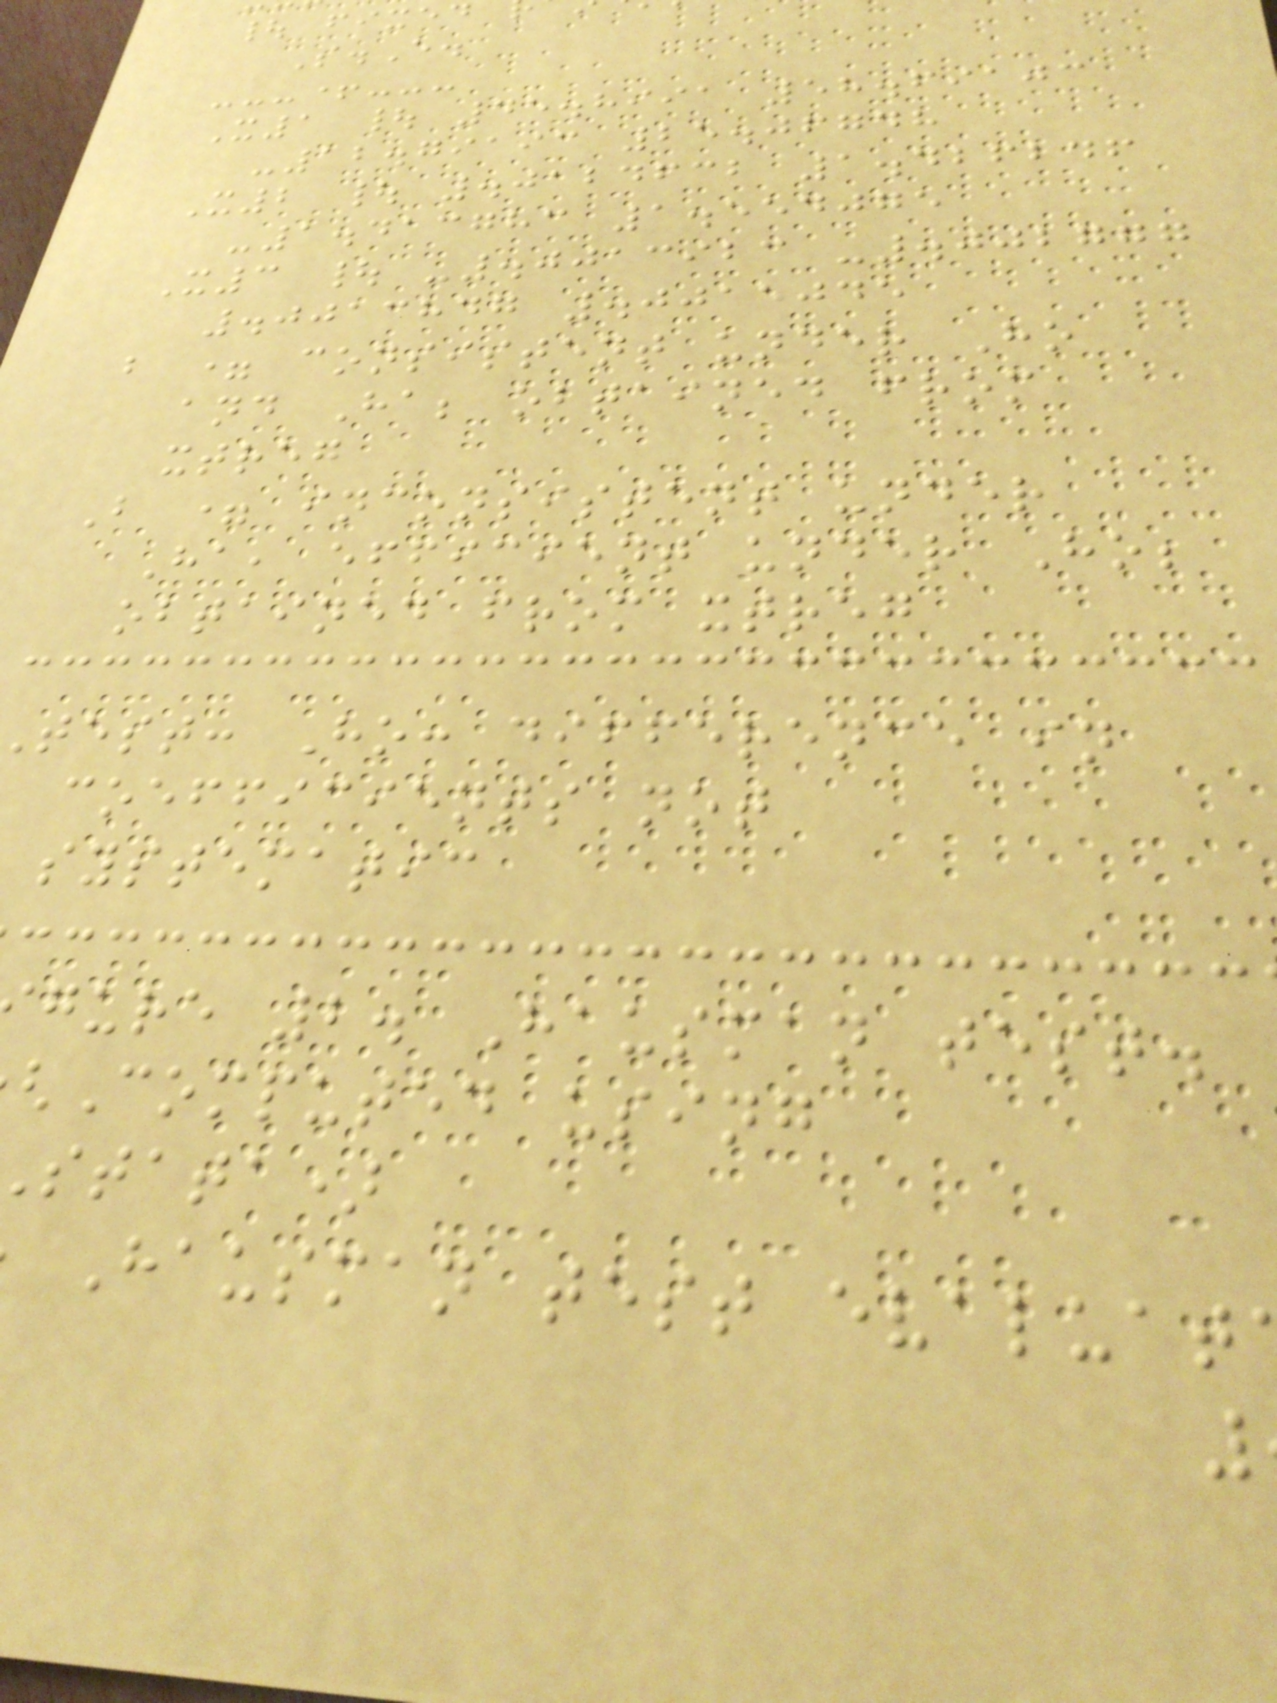| fixed
S.E.
---+---
X1 | 45.8991 58.69103
-12.79193 25.06748
X2 | .0124632 1.426246
-1.413783 1.554075
X3 | -.0013923 -.002777
.0013847 .0015045
b = consistent under Ho
and Ha; obtained from
xtreg
B = inconsistent under
Ha, efficient under Ho;
obtained from xtreg
test: Ho: difference in
coefficients not
systematic
gure 2. Hausman test.
Computed using
stata)
Hausman test evaluat
